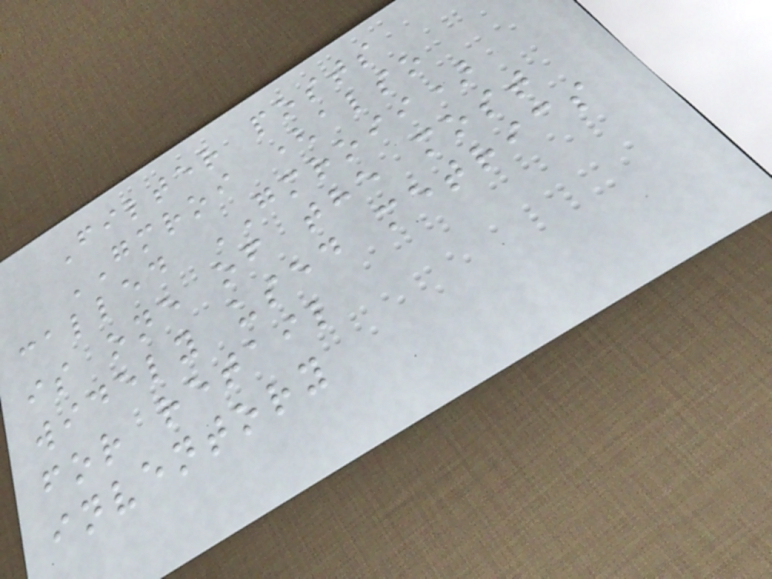Filter posts
GMROI (also
called GMROII)
is one of the most
widely used metrics
for retail
inventory
